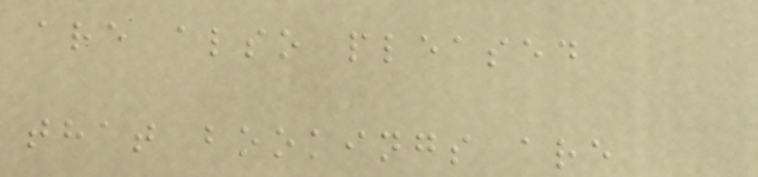are also pleased
that bookings are
